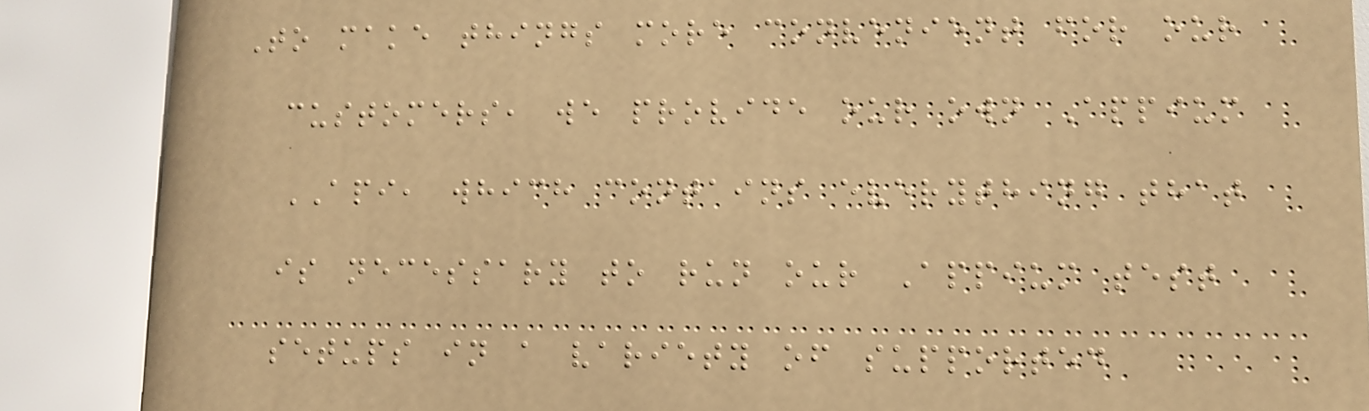To make things more convenient for our
customers, we provide our own Appium
API, which contains everything that
is necessary to run our Appium test
setups in a variety of supported
